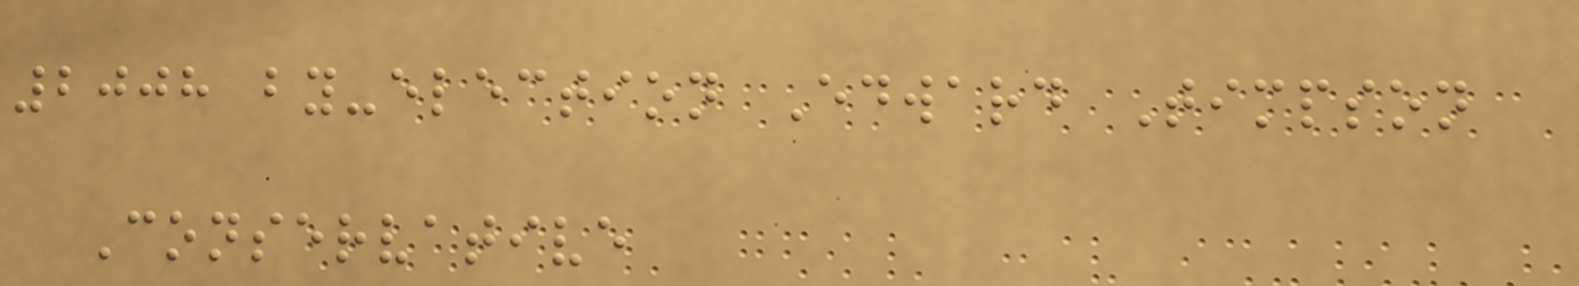2008 by-election Edward Timpson
Conservative
